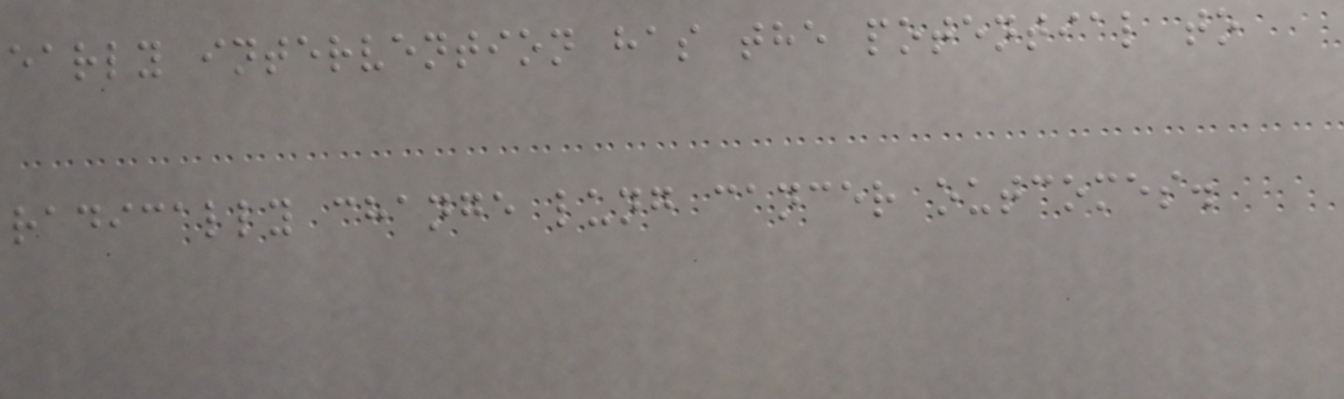early intervention has the potential to
radically change lung cancer outcomes.
